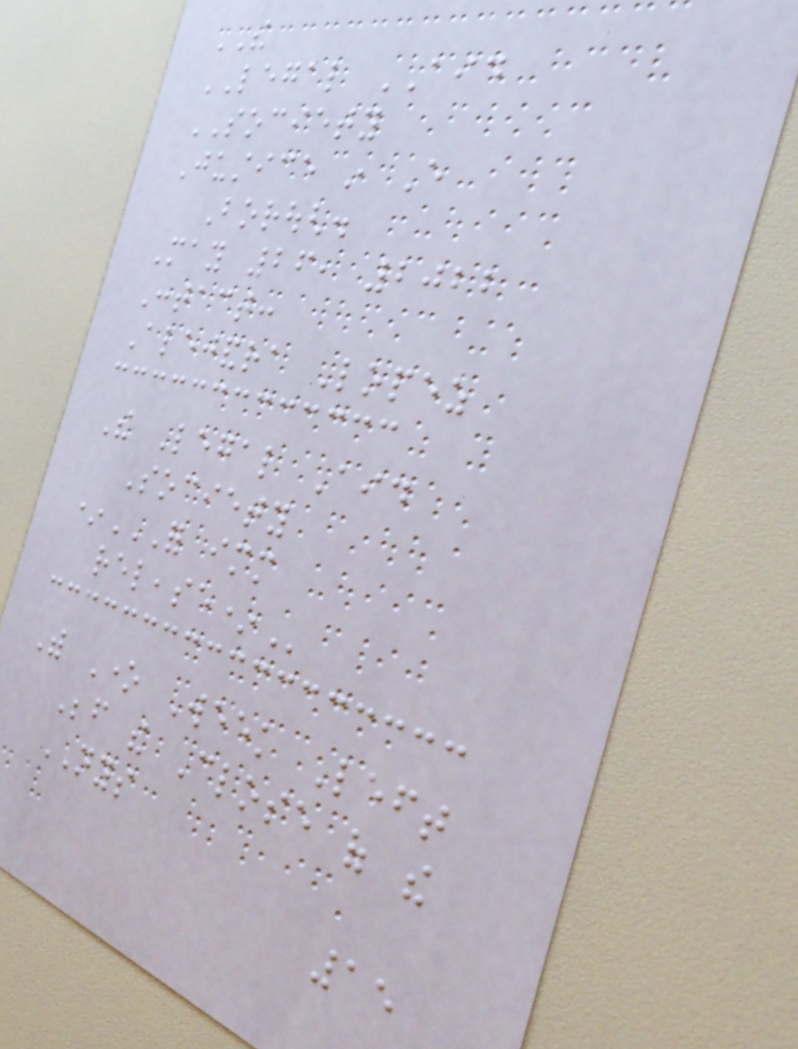THE
LEGAL AID
SOCIETY
Justice in Every
Borough.
May 26, 2022
Contact:
Alejandra Lopez
The Legal Aid
Society
*FOR IMMEDIATE
RELEASE*
With One Week Left
Before the Close of the
NYS
15
